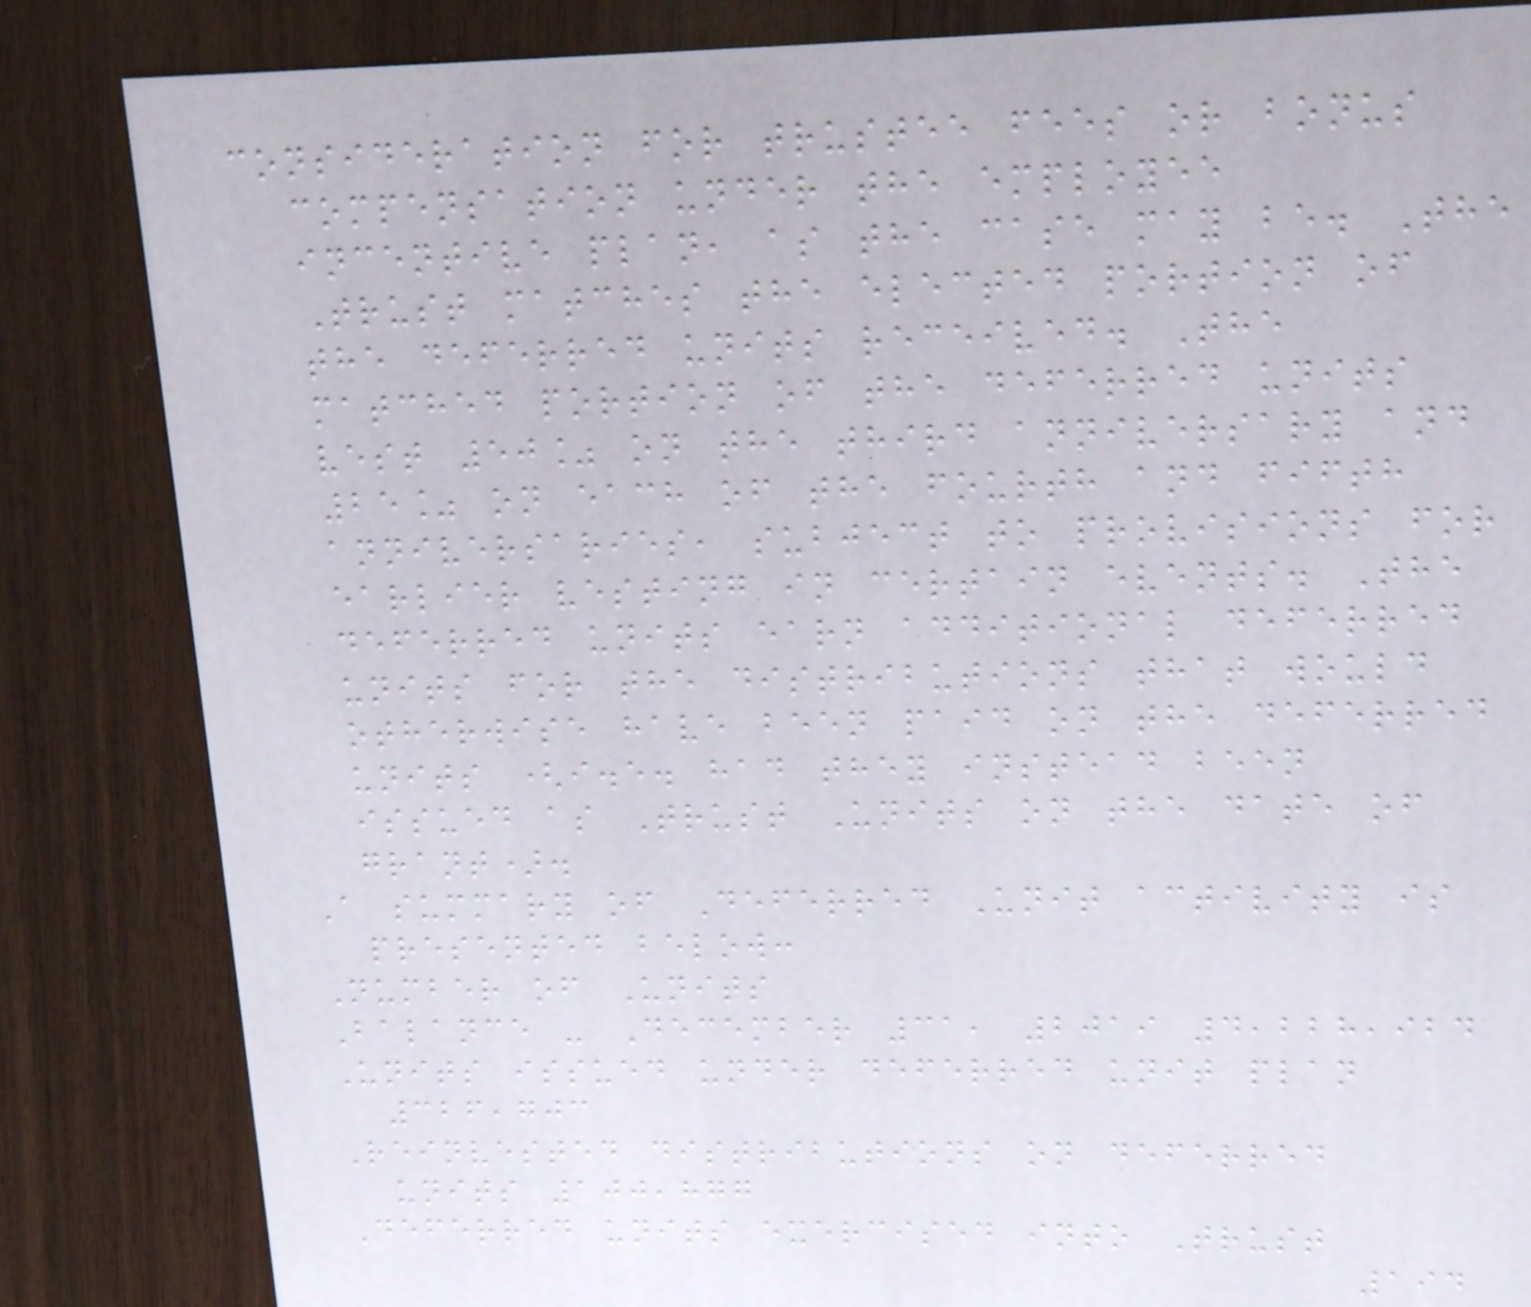consideration for trustee fees or bonus
compensation under the employee
incentive plan, as the case may be. The
Trust matches the elected portion of
the deferred units received. The
matched portion of the deferred units
vest 50% on the third anniversary and
25% on each of the fourth and fifth
anniversaries, subject to provisions for
earlier vesting in certain events. The
deferred units earn additional deferred
units for the distributions that would
otherwise have been paid on the deferred
units (i.e. had they instead been
issued as Trust Units on the date of
grant).
A summary of Deferred Unit activity is
presented below:
Number of Units
Balance - December 31, 2019 4,228,924
Units issued under deferred unit plan
326,703
Reinvested distributions on deferred
units 100,877
Deferred units exercised into Trust
194
